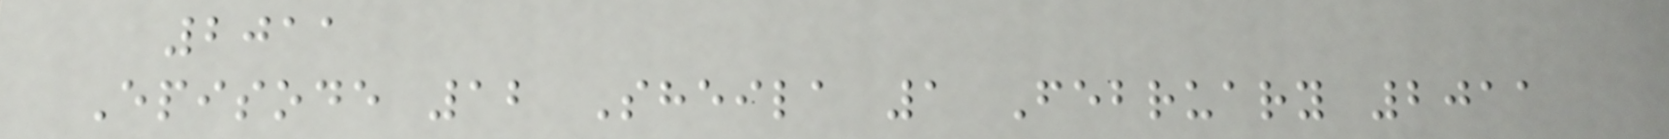2011
Episode 12 Sheila 1 February 2011
